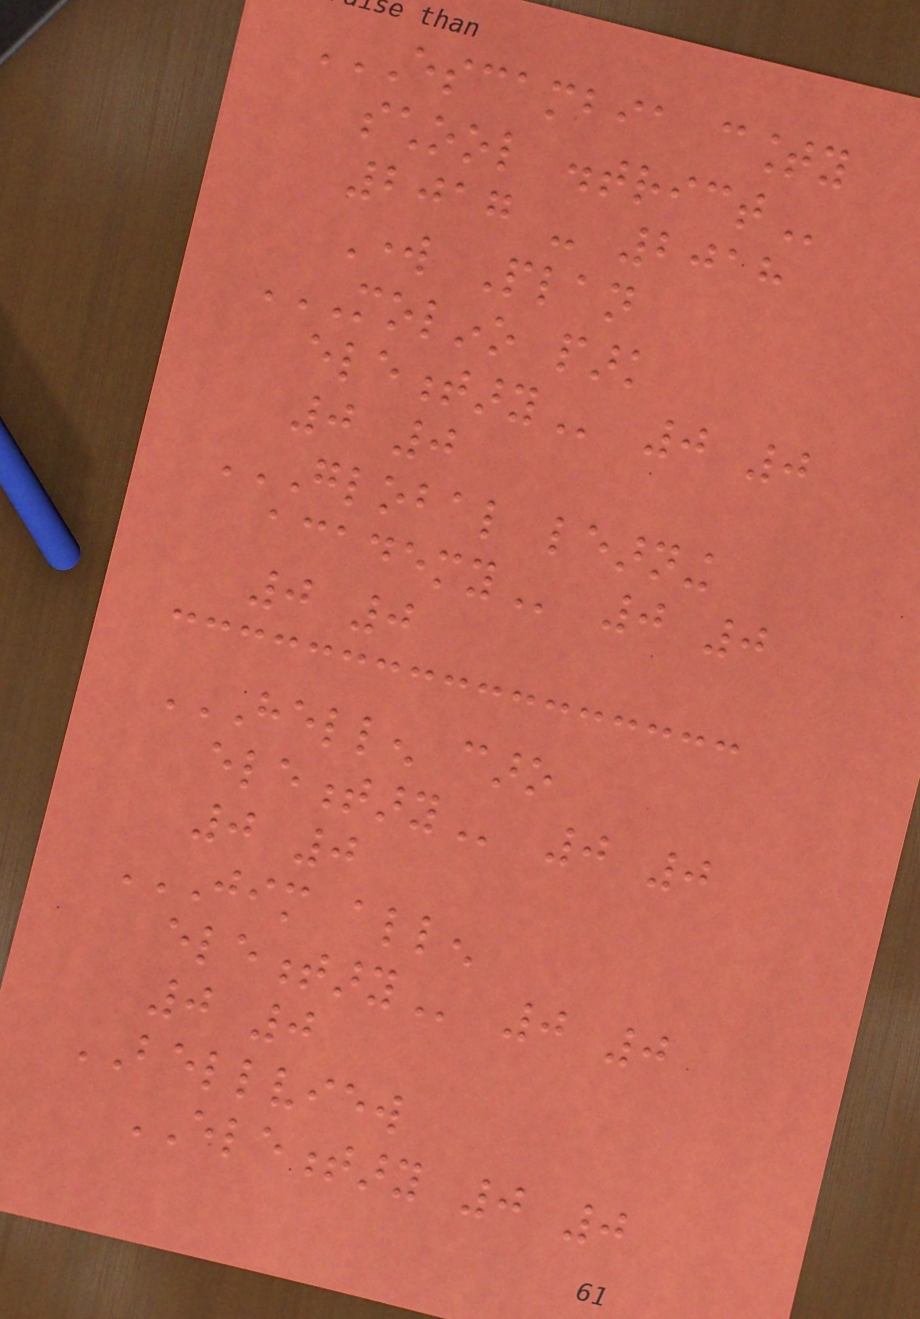ESCAMBIA COUNTY
SCHOOL DISTRICT
2017 - 2018
Work Plan
MOLINO PARK
ELEMENTARY 0 0
0 0
GLOBAL LEARNING
ACADEMY 0 0
0 0
HELLEN CARO
ELEMENTARY 0 0
0 0
JIM ALLEN
ELEMENTARY 0 0
0 0
BELLVIEW
ELEMENTARY 0 0
